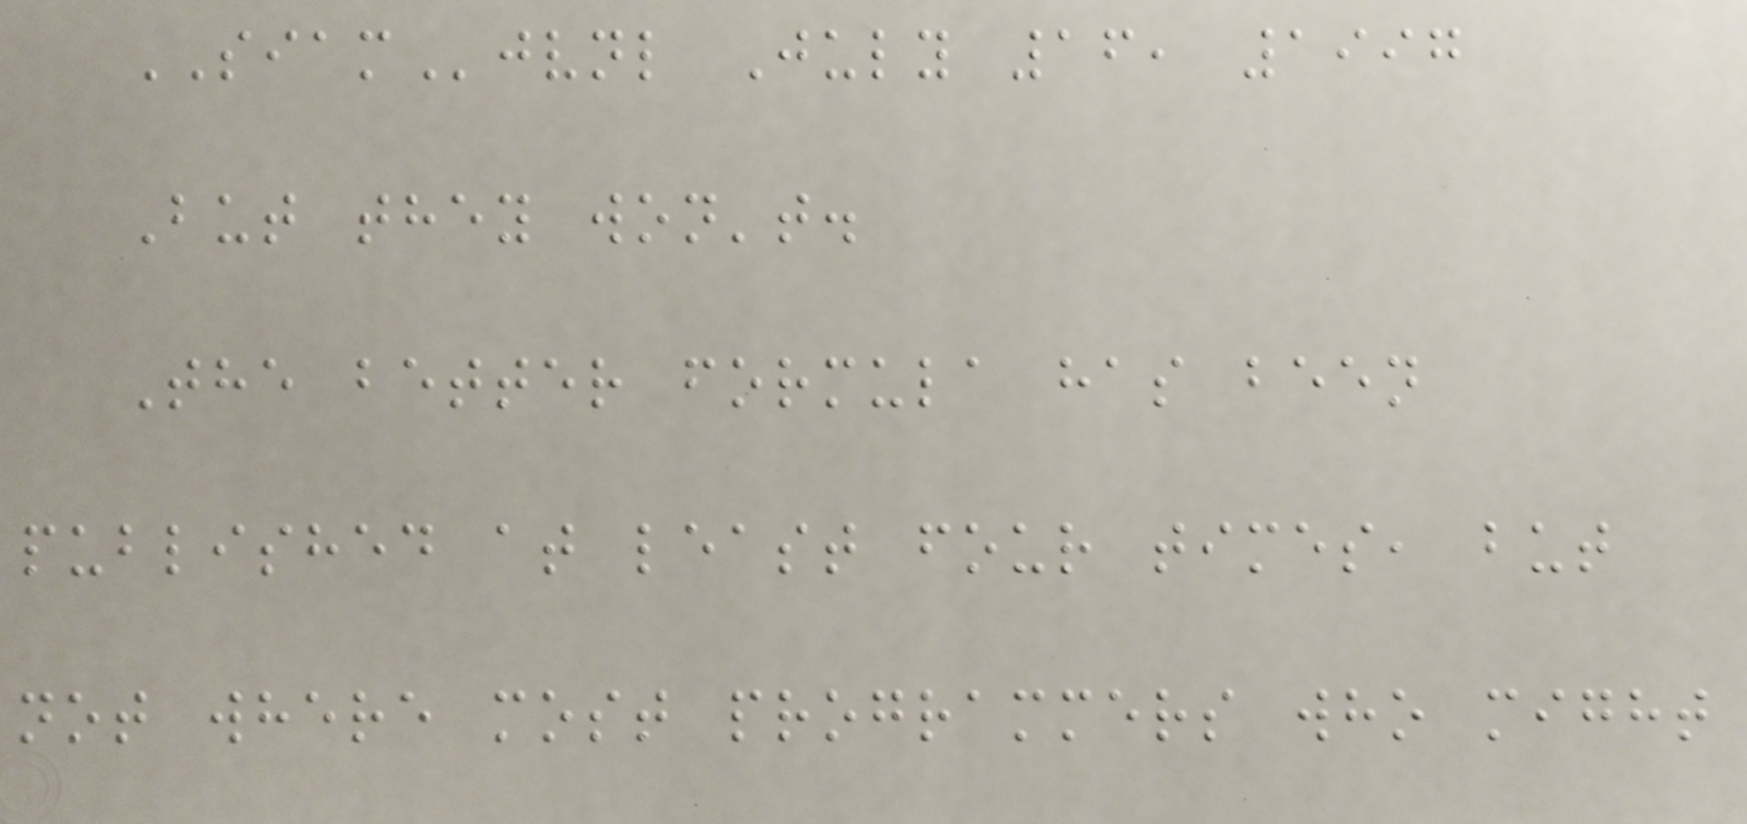SIAMjvnl July 16, 1997
But they won't.
The better formula has been
published at least four times, but
not where most programmers who might
